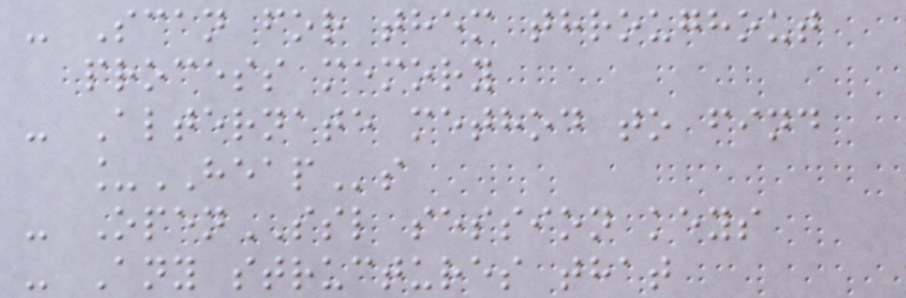- Scan for them throughout
process memory
- Alternate method to find
_HEAPs
- OpenSSL session keys
- Any structures that
